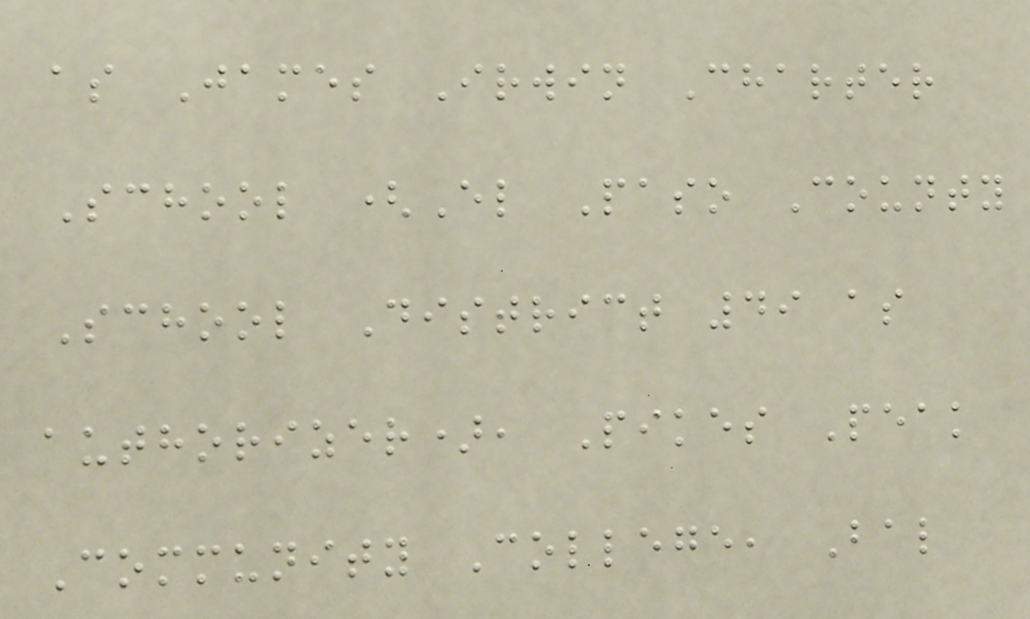as James Irwin Charter
School (El Paso County
School District 49 as
authorizer), Pikes Peak
Community College, Bal
